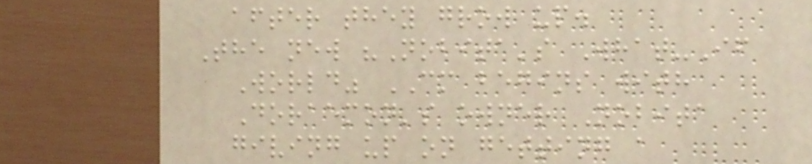after they grow up.
The new "Nobita's What-If
World" CM begins with
Doraemon's owner Nobita
giving up on getting a
